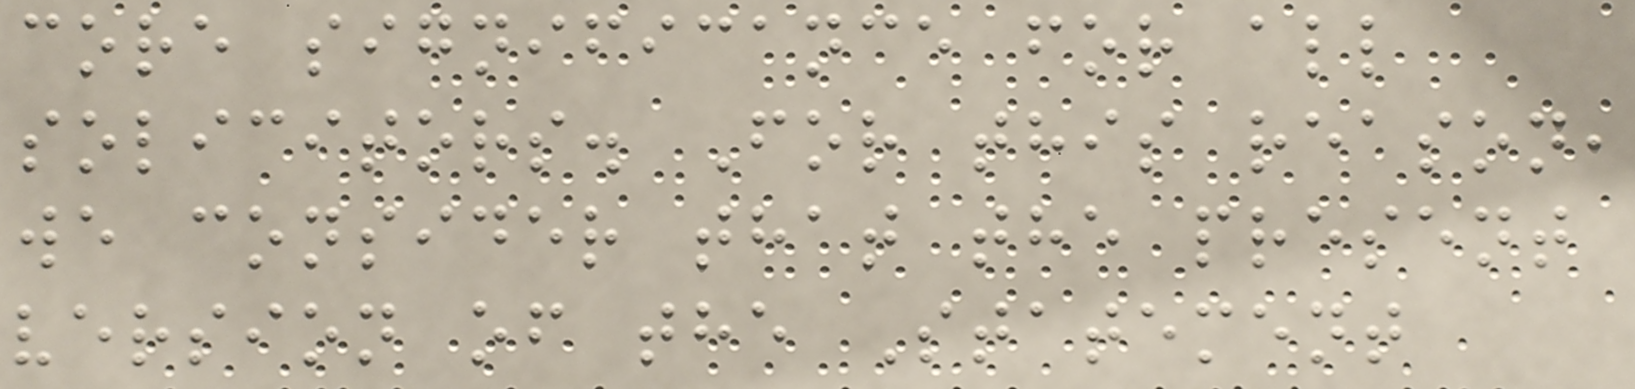core significance for all
solicitors. For this reason,
we consider that the present
version of the Statement
